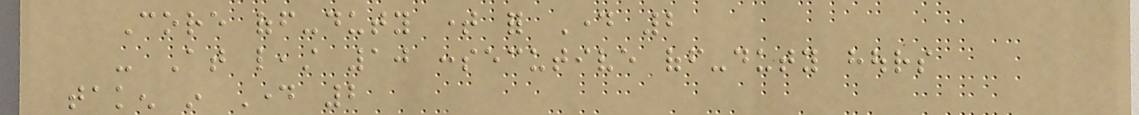Core off-duty time for Day 2
- At least 10 consecutive off-duty hours
taken in Day 2
